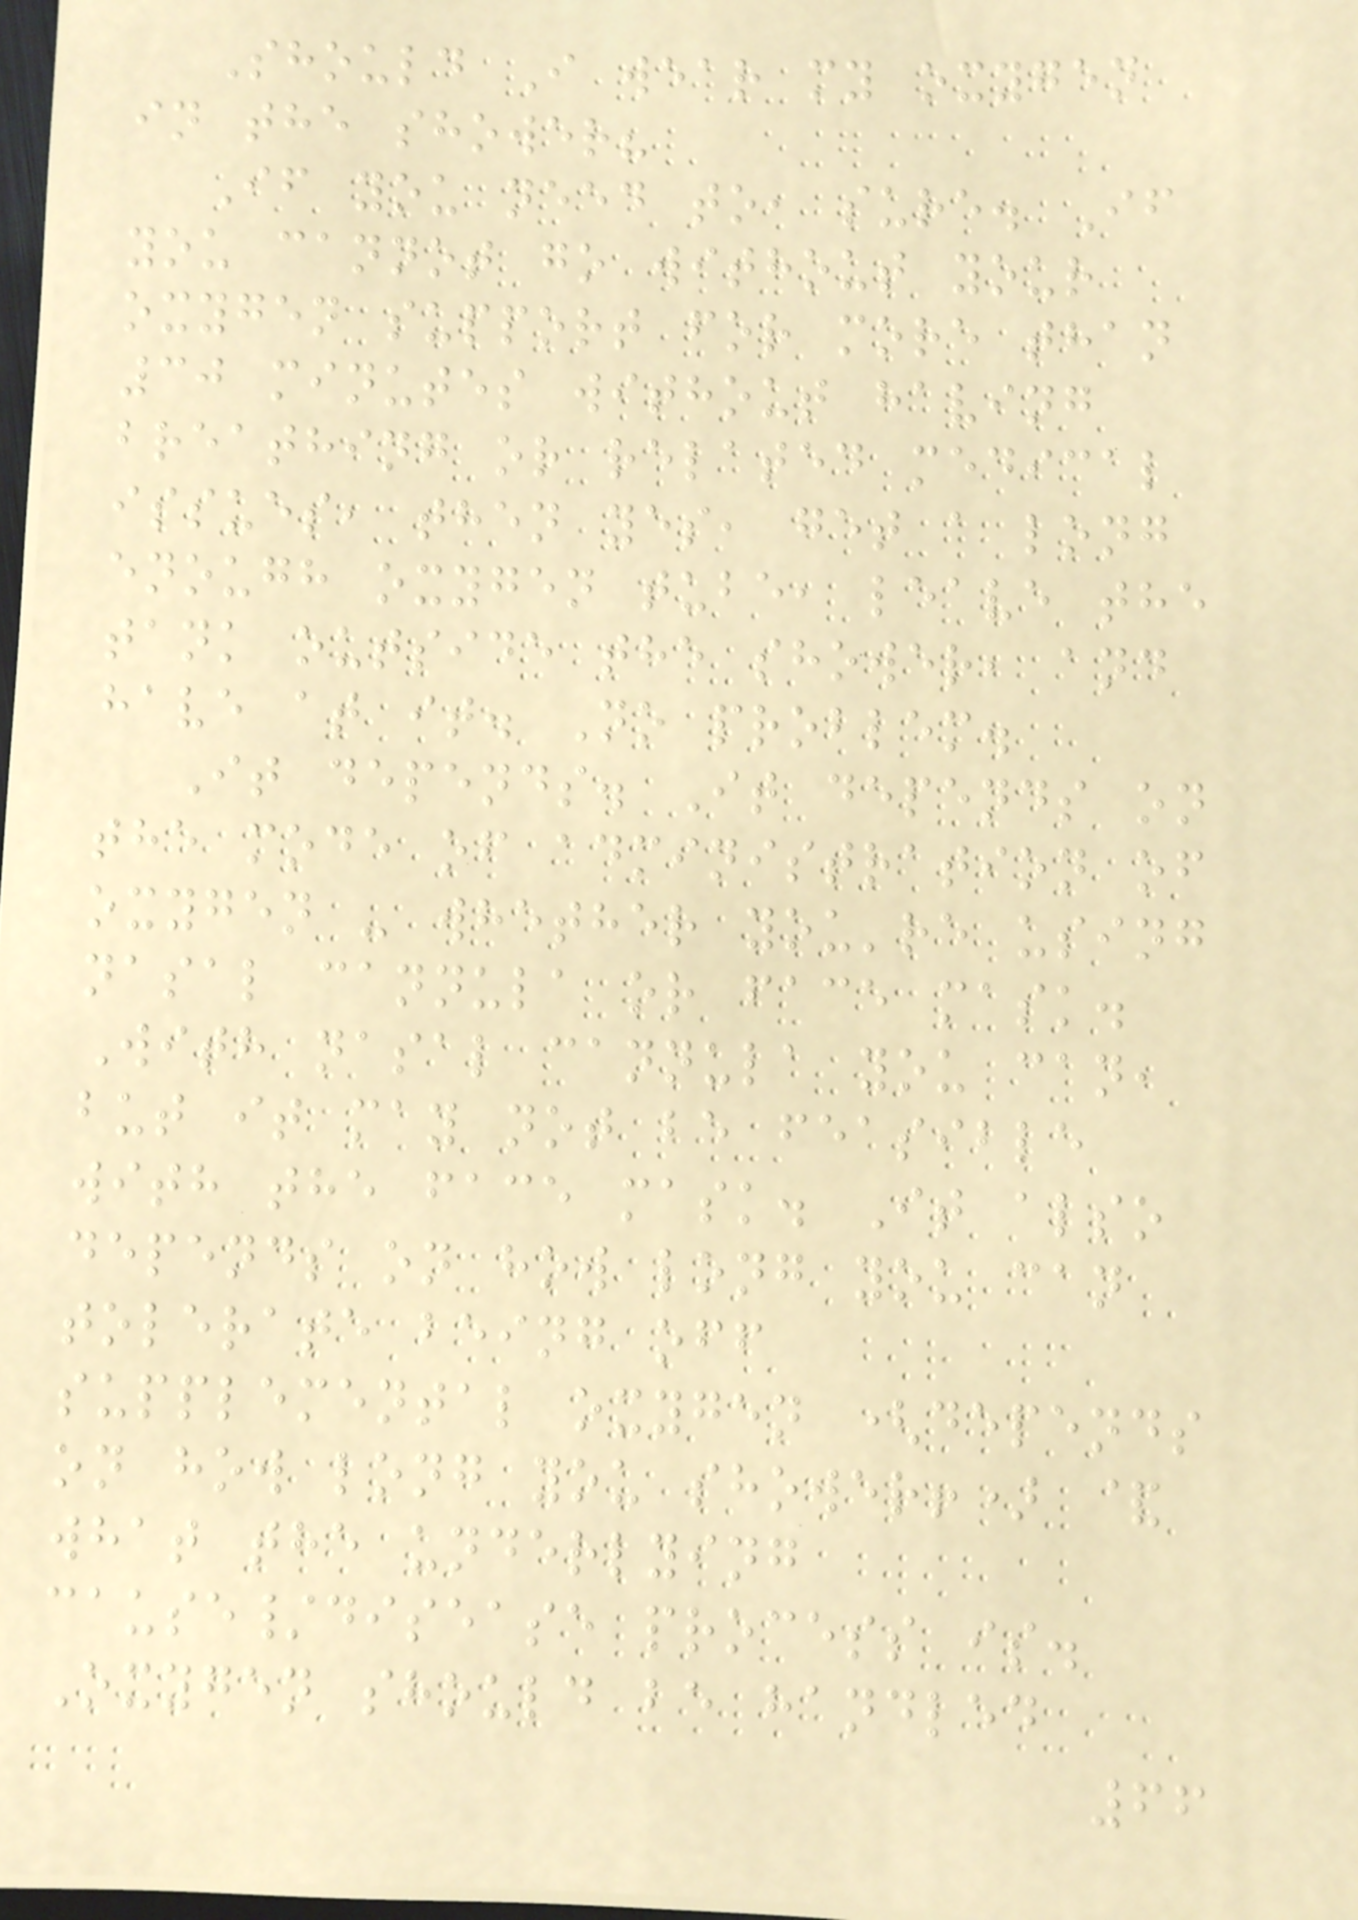Should I wear my oxygen
in the shower?
If you need to, sure. If
you cannot go without your
oxygen support for more than
30 minutes without having
breathing or related medical
issues, then yes, get a long
enough oxygen tube, leave the
tank outside the shower, and
have at it. No problem.
It depends. It depends on
the mode of administration of
oxygen - whether you're using
nasal cannula or face mask.
With nasal cannula you can,
but it may not be feasible
with the face mask. It also
depends on how long you can
tolerate being off
supplemental oxygen (depends
on how long you shower!) &
what the underlying
cause/disease process is.
Oxygen should be handled
66
